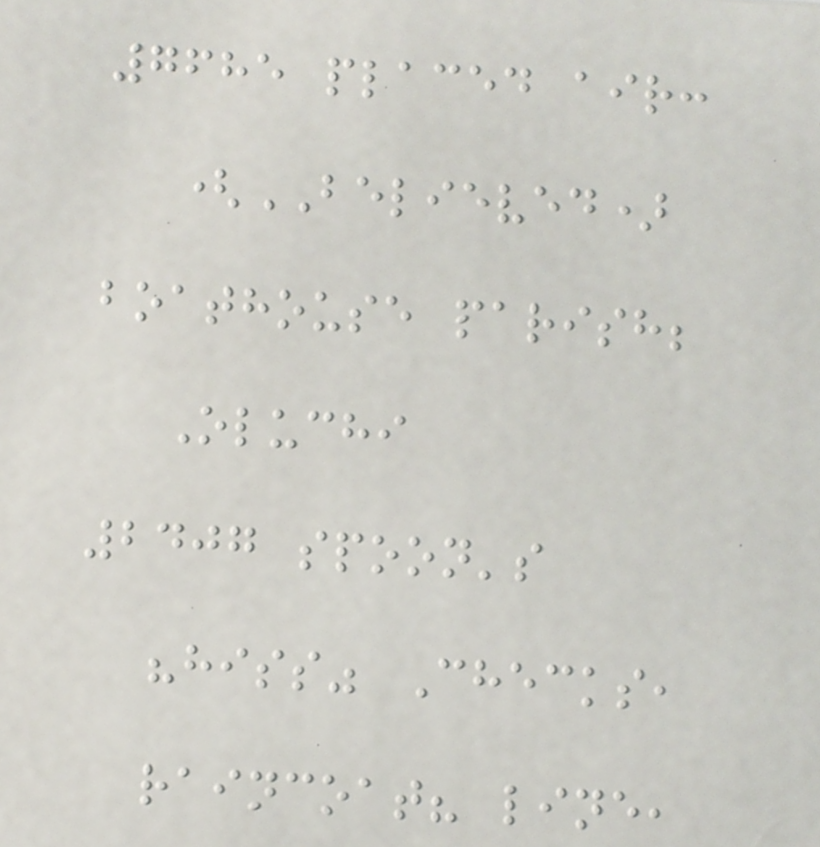7685 placed air:
(BELIEVED)
boathouse parish;
Oluchi
2407 spoon's
"hiss" Checks,
raincoat? line,
